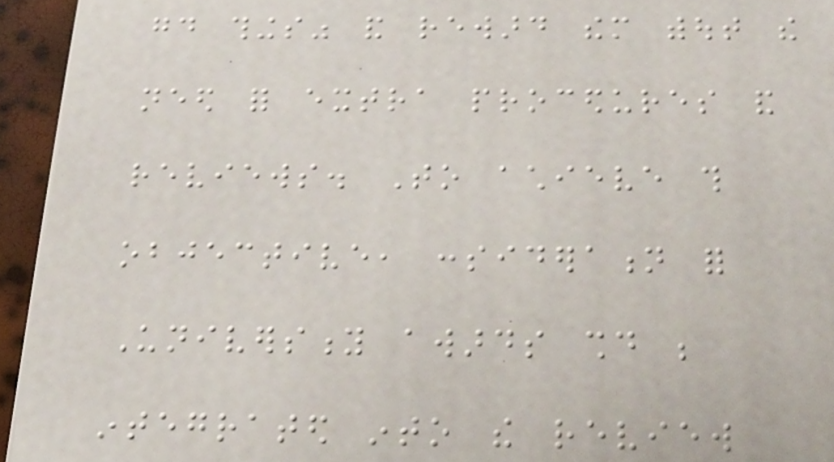good things" and reward them without the
need for extra procedures and
reviews. To achieve this
objective, consideration for
University awards should be
integrated into the review
